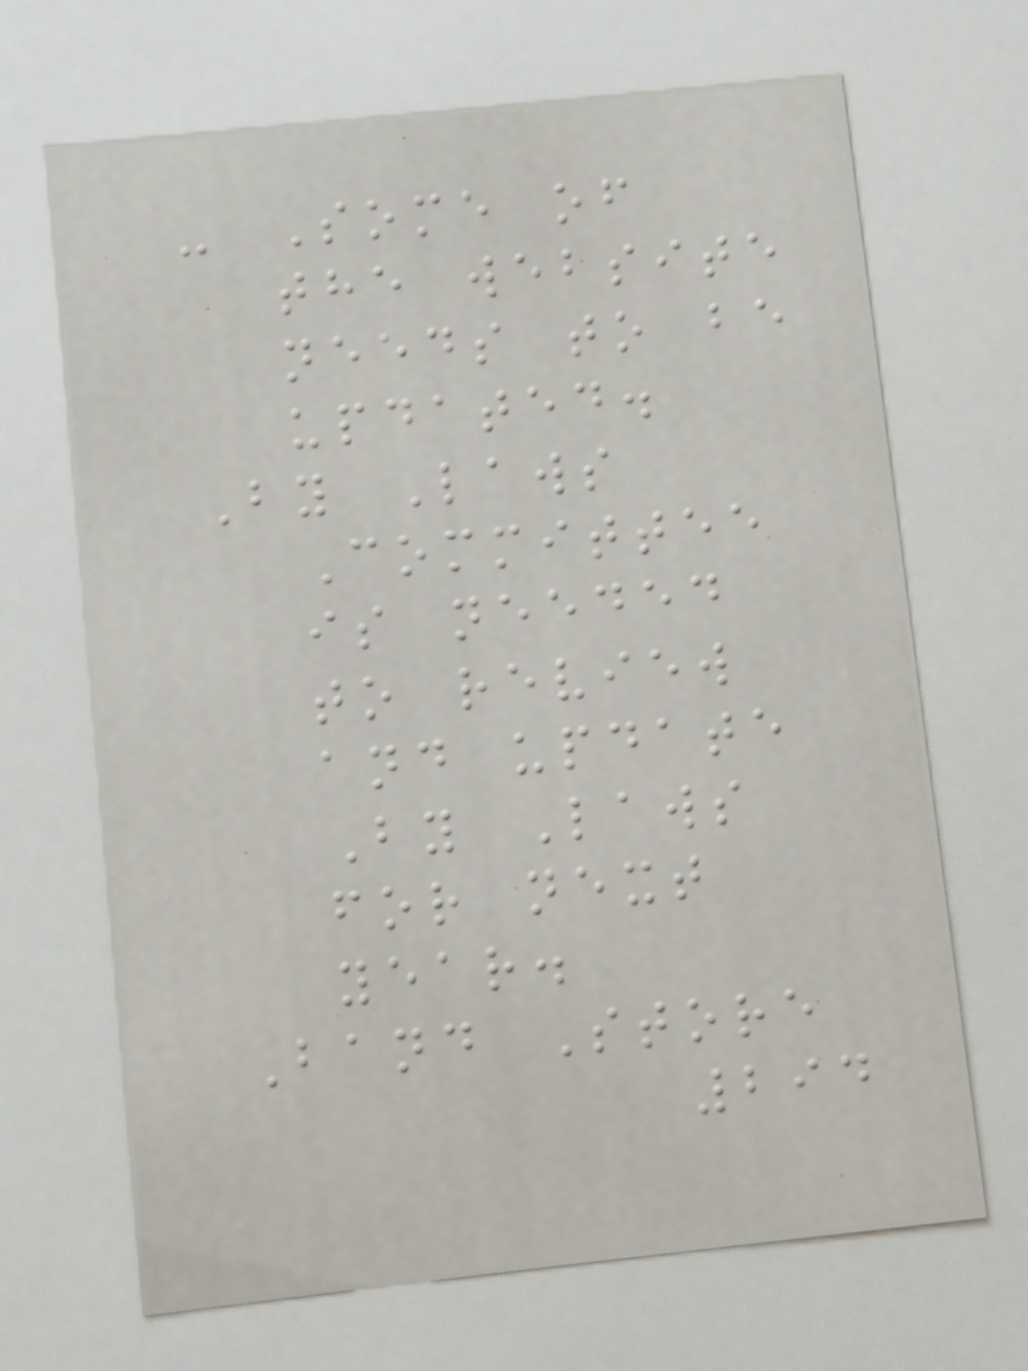- Some of
the website
needs to be
updated.
By Laws
Committee
is needed
to review
and update
By Laws
for next
year.
Band Store
294
